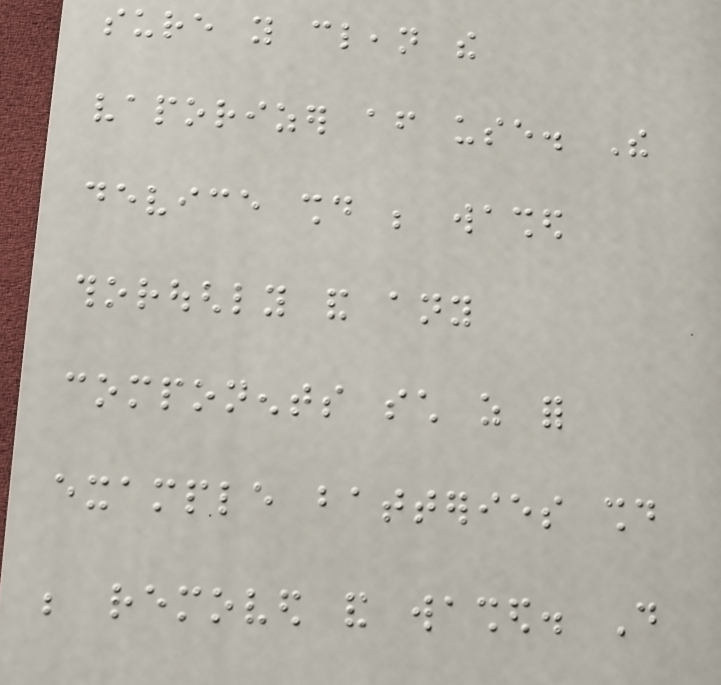sure you clean the
vaporizer after use. The
device should be washed
thoroughly and any
components such as for
example batteries should
be removed and washed. Do
